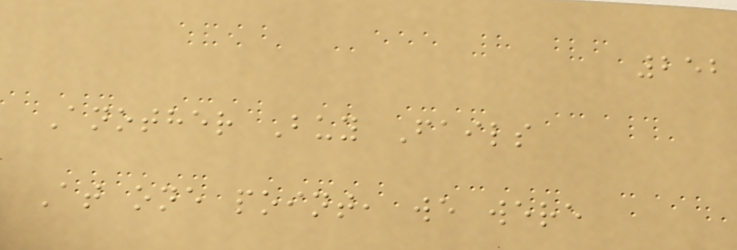252
Another Buy Fails
At one point, we were
